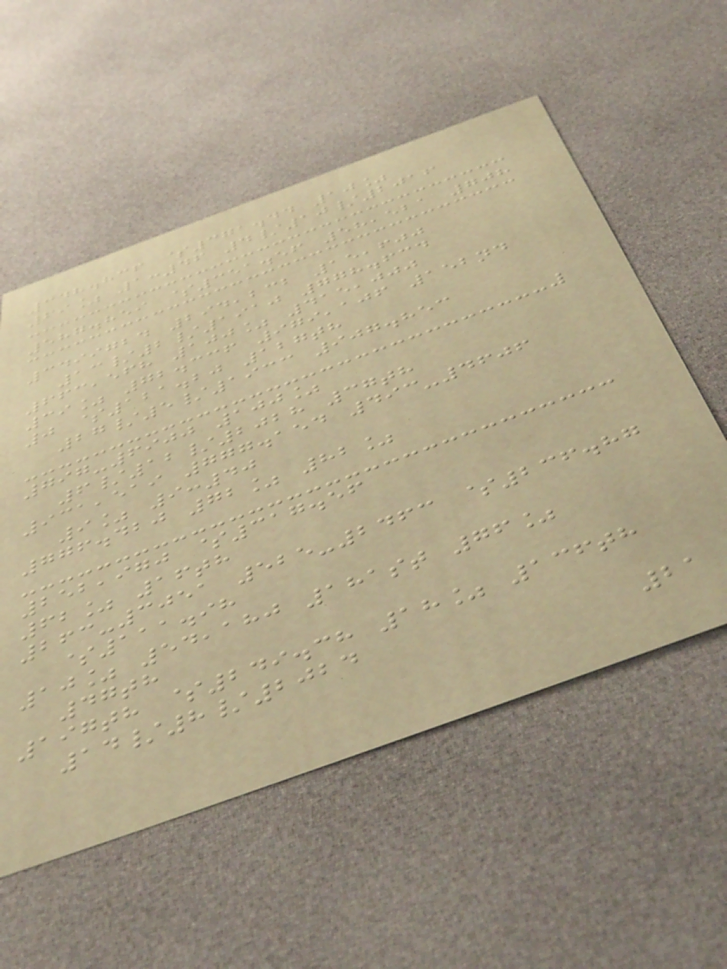348.836 $371.44 10%
69% 1:46 4/10/2016
587.859 $351.56 58,521 708
3499724 294,232 15,600
13/2/1910 778.634
663,568 100% 415,000
39% 72.336 979,106 152nd
0 $121.20 127th
27/5/1933 907.853
797-6900 100%
6/12/2028 37th
931,519 777.154 493-4606
9% 9:40
776.420 72% 82%
252,970 $317.56
62% 16th
263-3051 525-2463 $236.87
$111.98
10% 54,180 181st 76%
47th
197th $249.38 18% 136th
14/8/2024
21
